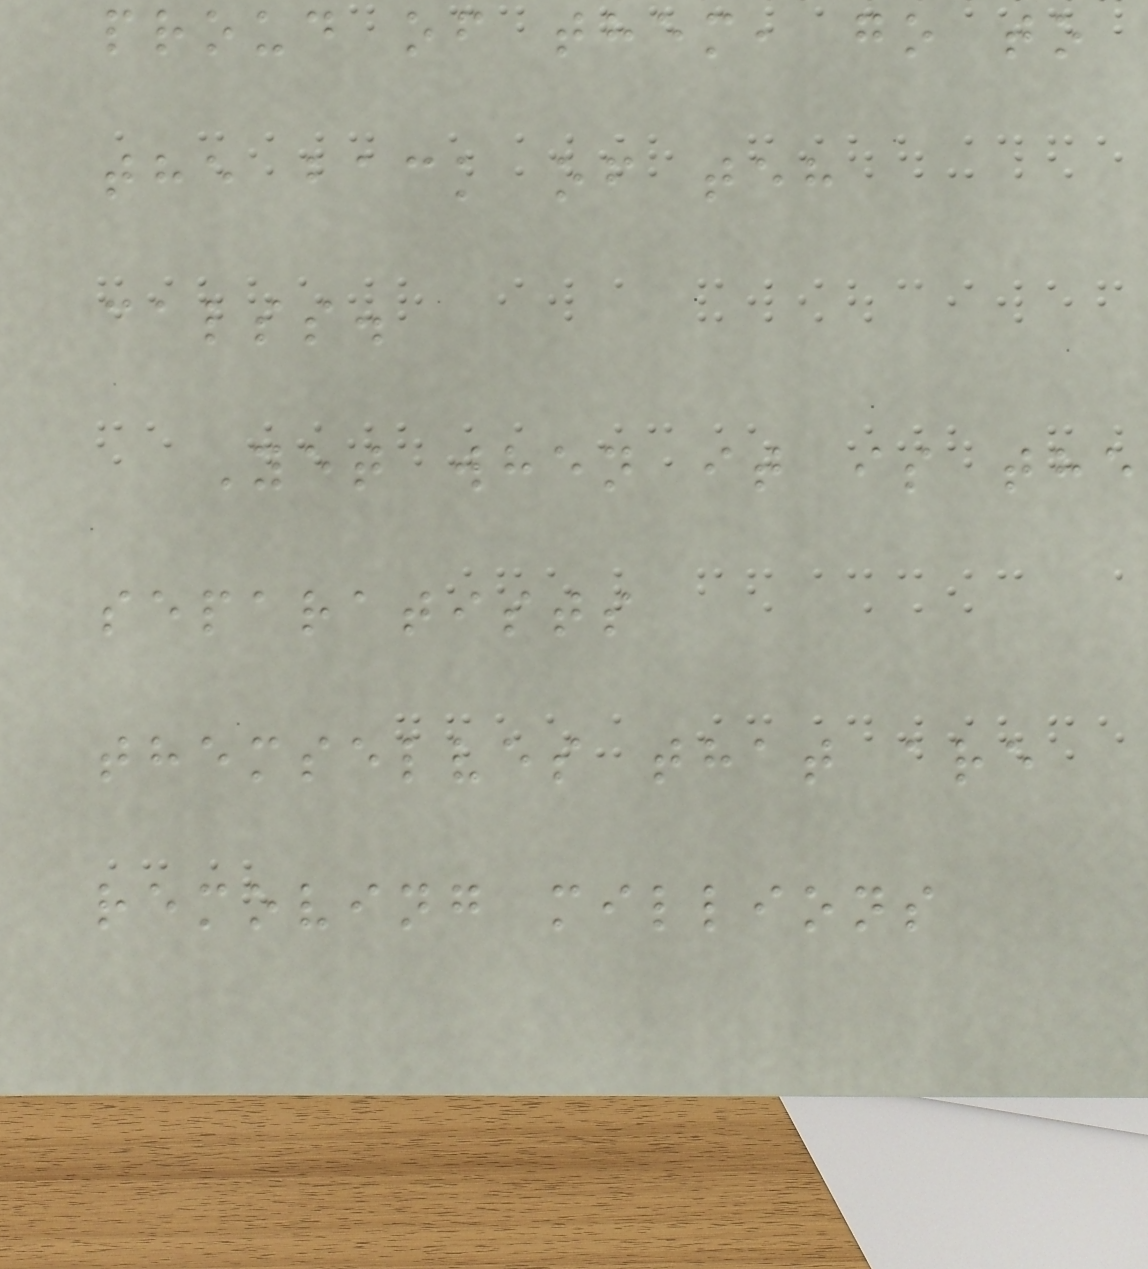proud of them, go to
the back of teh
calss.
Yet when it is the
separatists
themselves that are
removing millions
